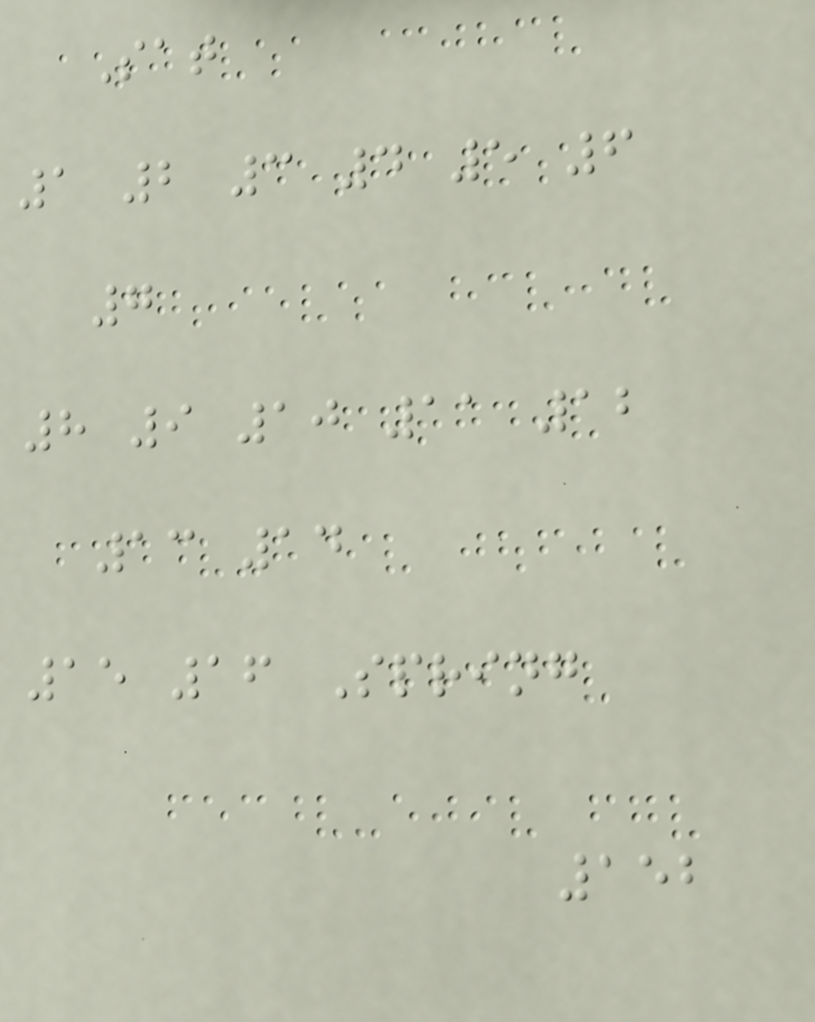Sat
1 2 3 4 5 6
7
8 9 10 11 12
13 14
15 16 Spring
152
